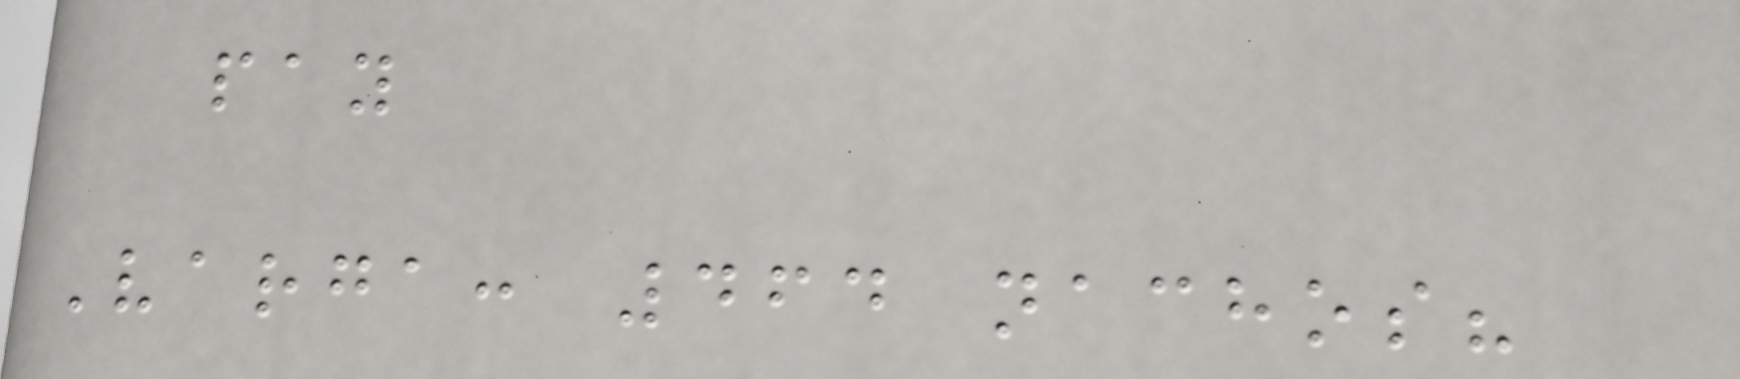pay
Varga: 464 nachos?
